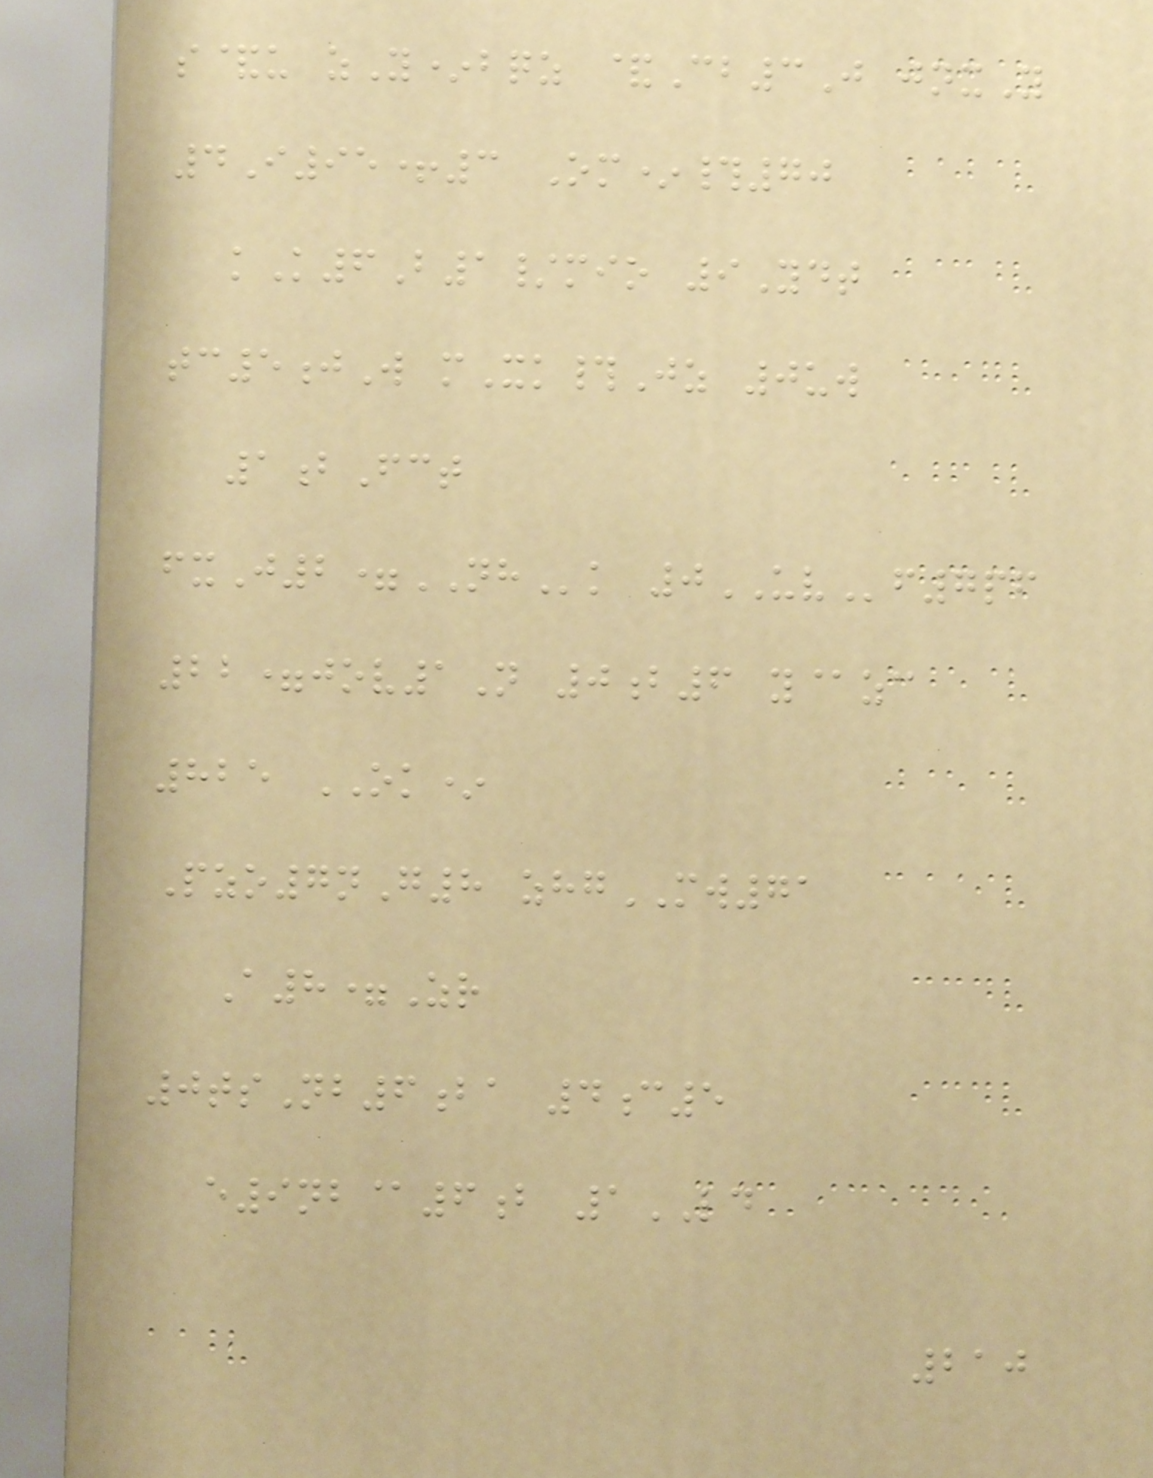s&u zY*bqz &Cb3J jnxY
4I95+3 Om*#70
kK6B1/mio 9Ydt
tc5jW mXk#Jz 0uw
1bFct
fxJ2=NHk 0UVf7pf
22=jov1N 0b6 y@zc
825 OK*
Pzo7nG8 zhgMW71
A8=Zr
0tsNb6ba 4c5
e9nb@6b 1LD
210
